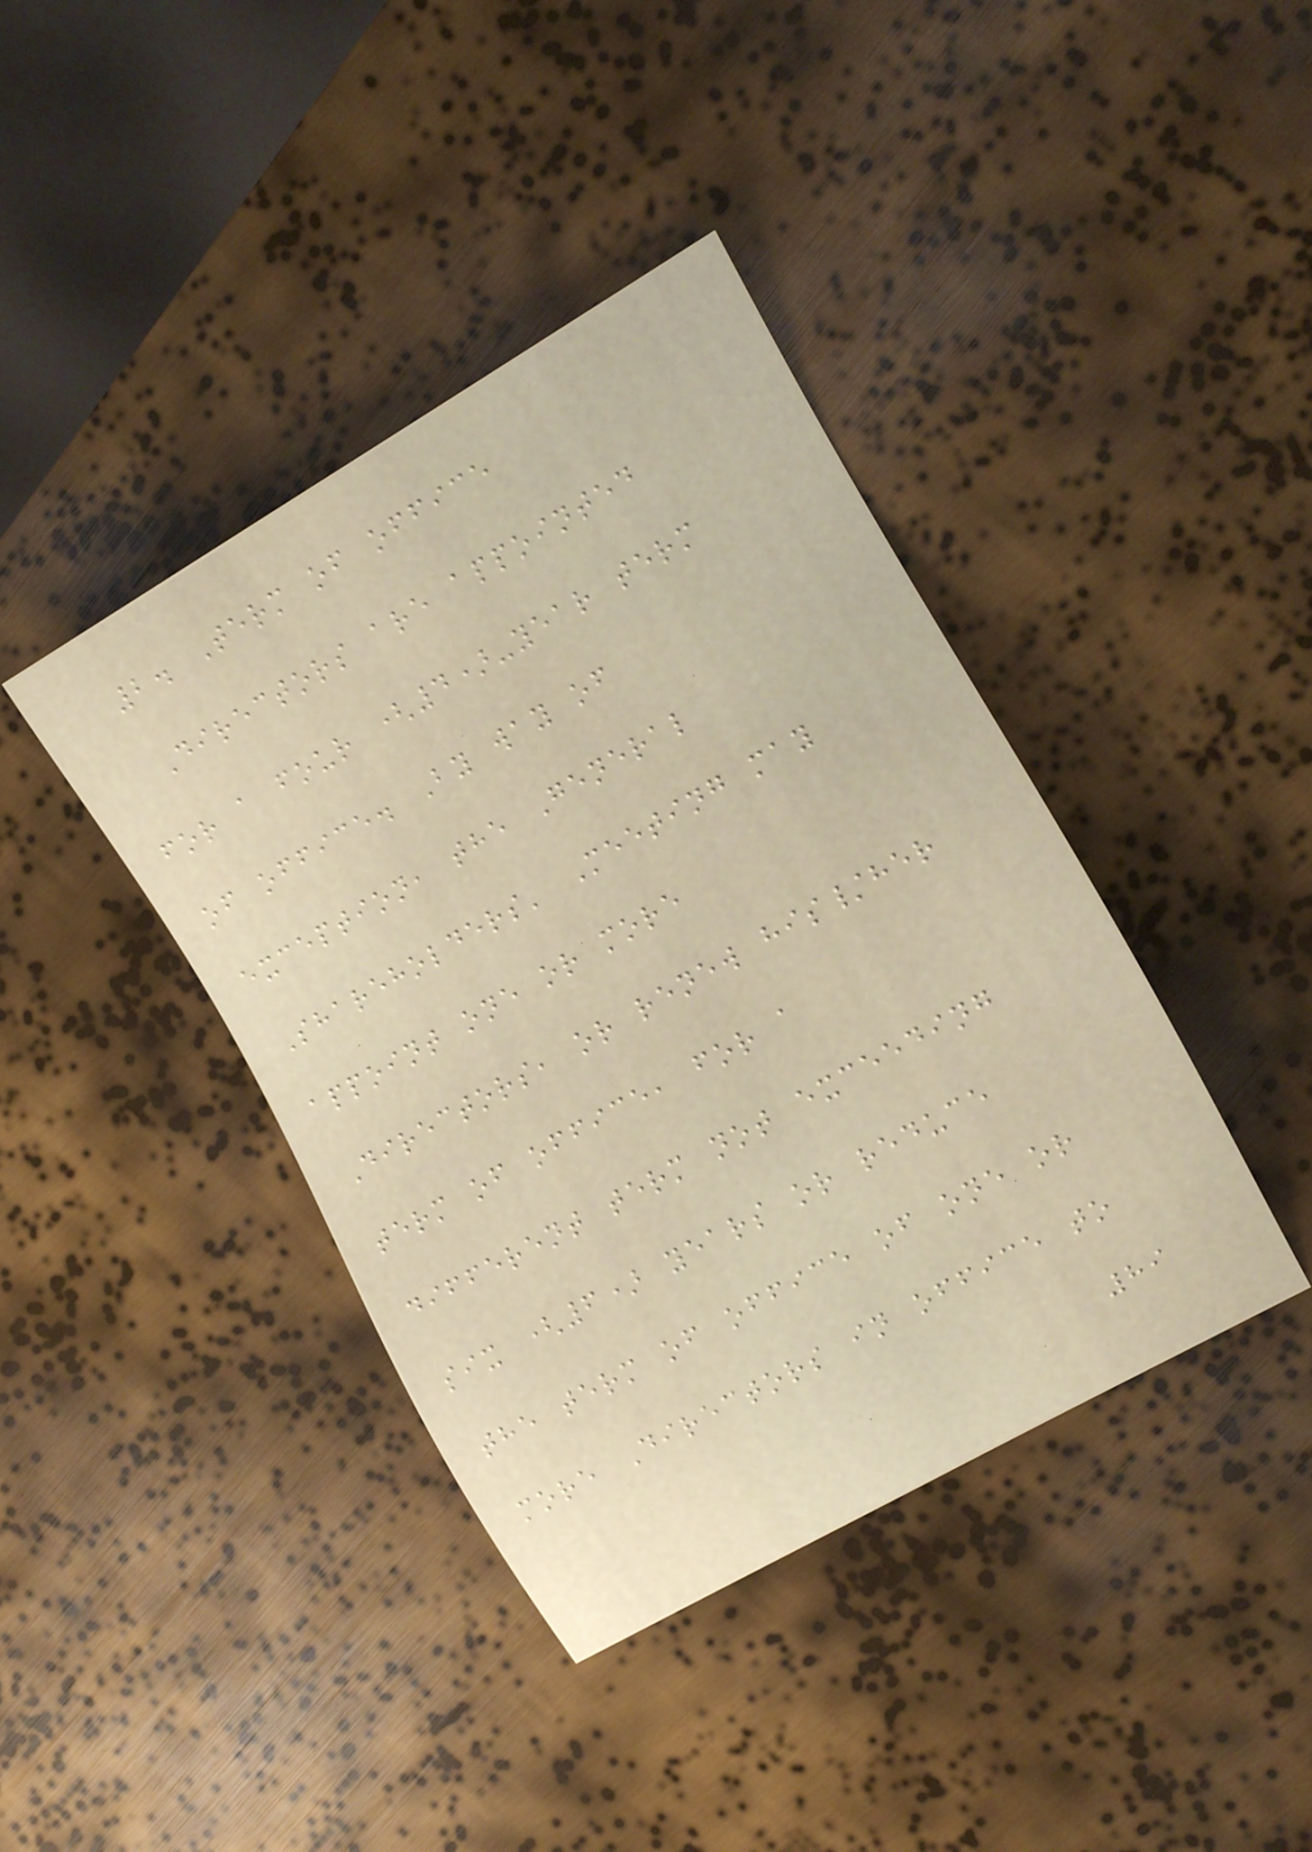2. Term of office
Directors are appointed
for a four (4)-year term
of office. By way of
exception, the General
Shareholders' Meeting may
appoint one or more
Directors, or renew his/her
term of office, for a
different term not exceeding
six (6) years or reduce
the term of office of one or
more Directors in office to
89
